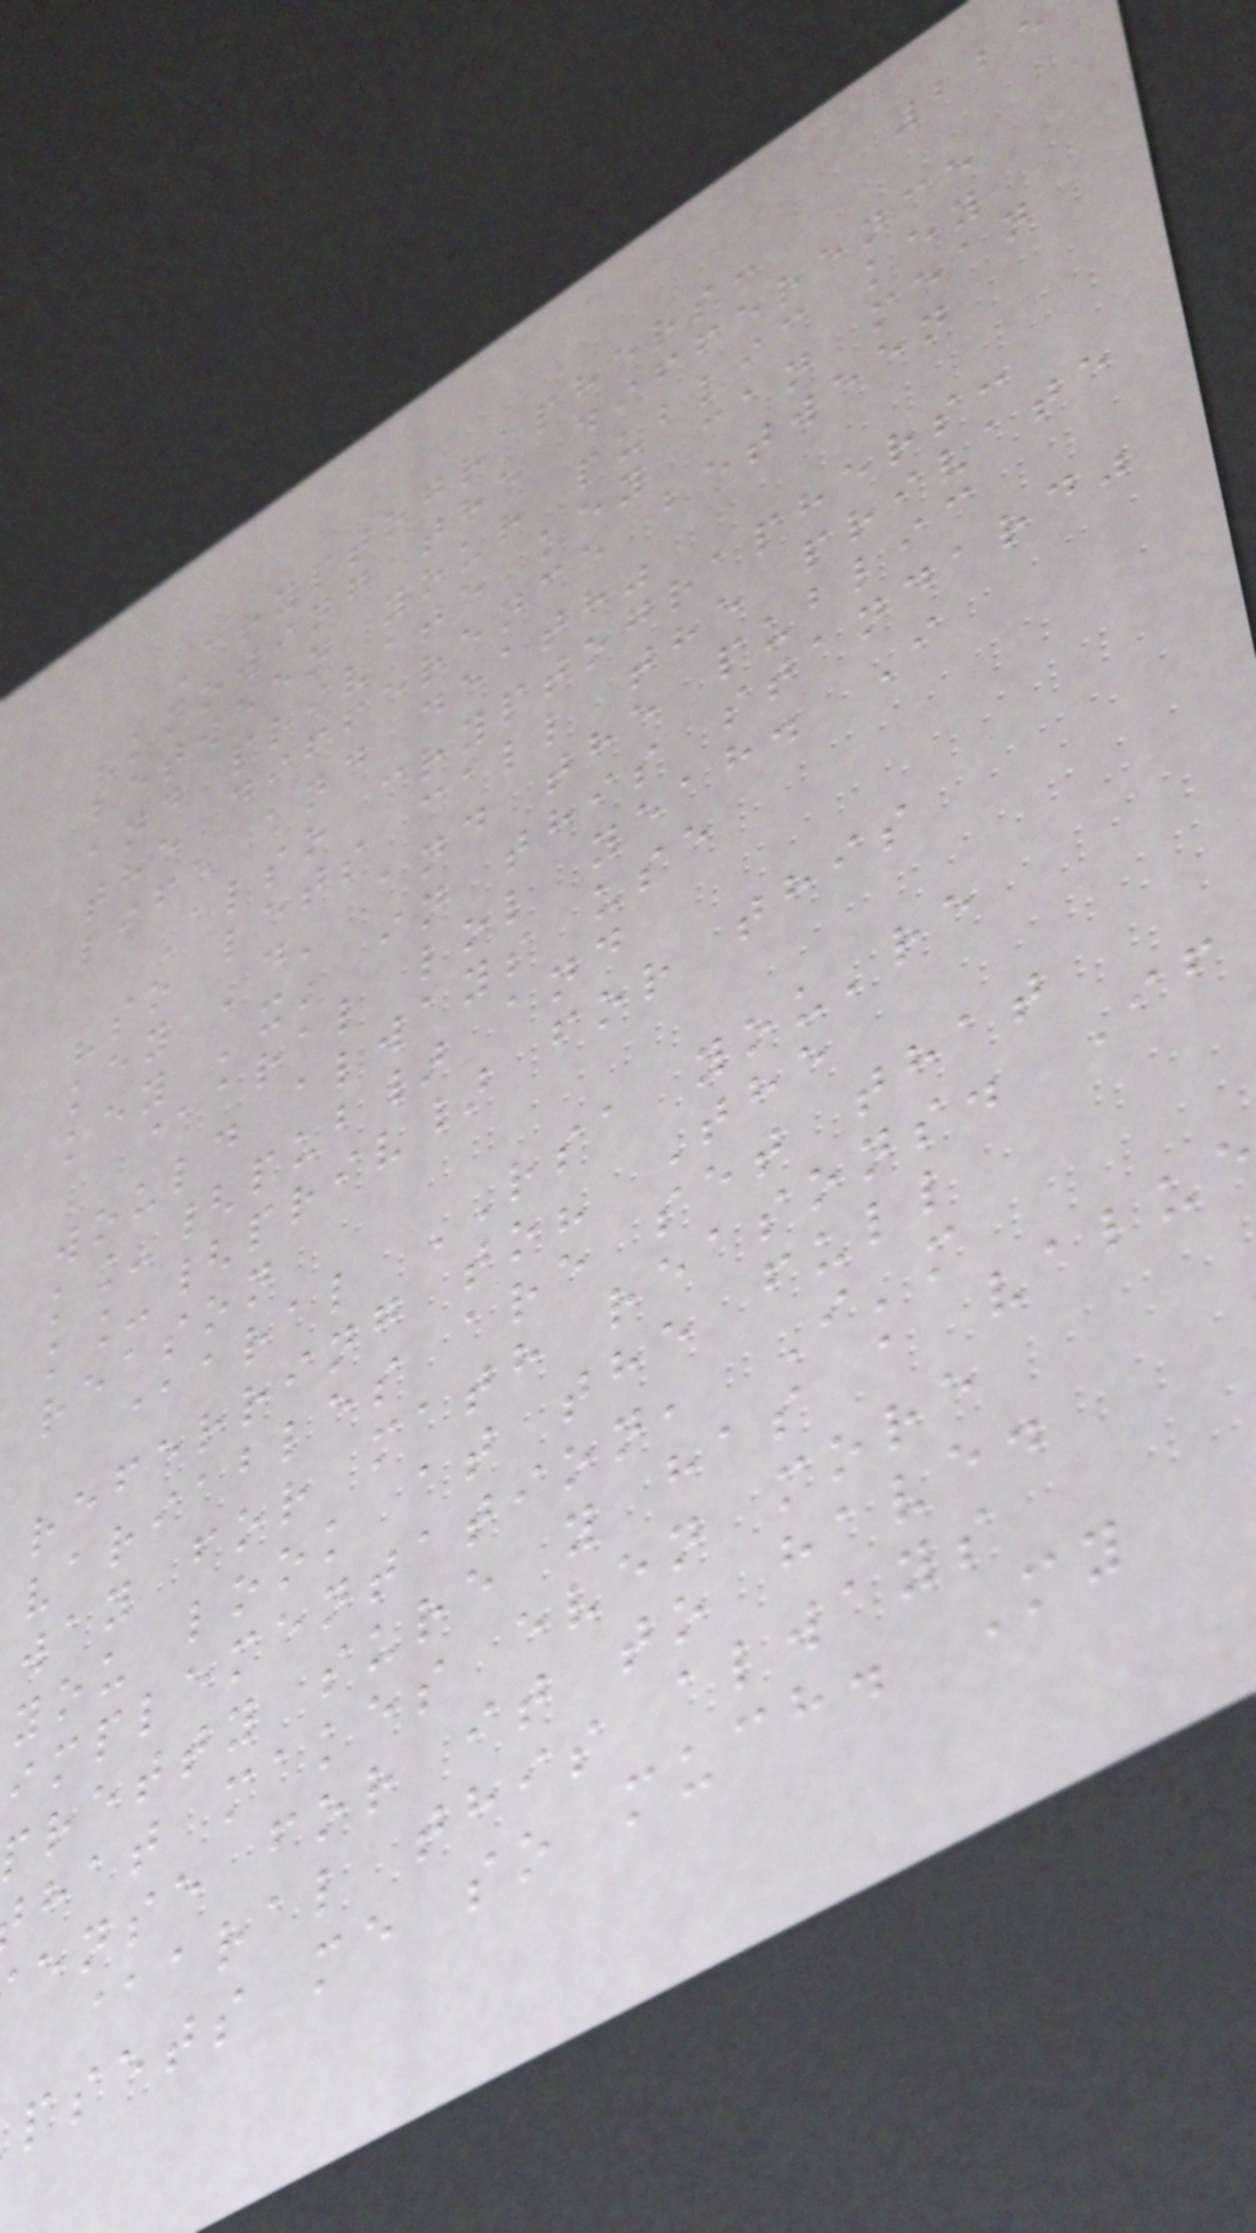225
Cryptographers:
"knowing the difference
between your public key
and private key can mean
the difference between
life and death"
Also cryptographers:
"so lets call the private
key 'd' and the public
key 'x' in this standard"
@aral lol yeah. I
would always use
k_{pub} and
k_{priv} for this
reason
@aral RSA you're
referring to? The
variables are set that
way for math reasons. If
you look at the full
implementation, I'm
pretty sure y has a valu
hat makes even more
ense for it to have.
@aral this always
psets me so much. My
